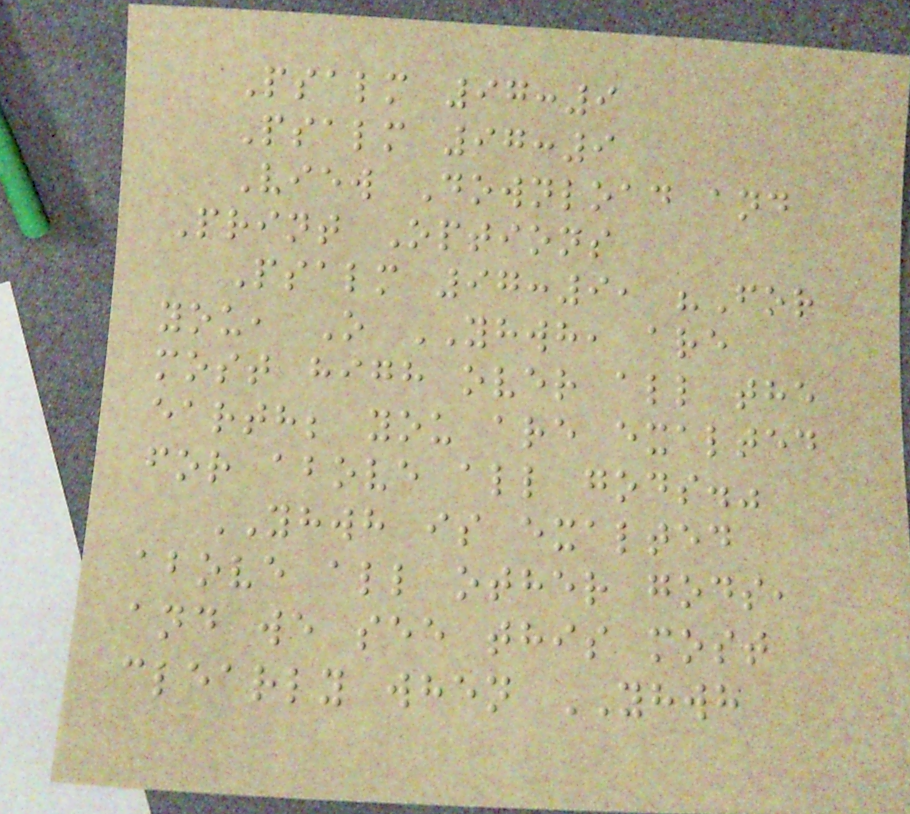Psalm 97:9
Psalm 97:9
View Download and
Print Options
Psalm 97:9, "For
you, O YHWH, are
most high over all the
earth; you are exalted
for above all gods."
YHWH is exalted
above all other gods,
and we see this most
clearly when YHWH
